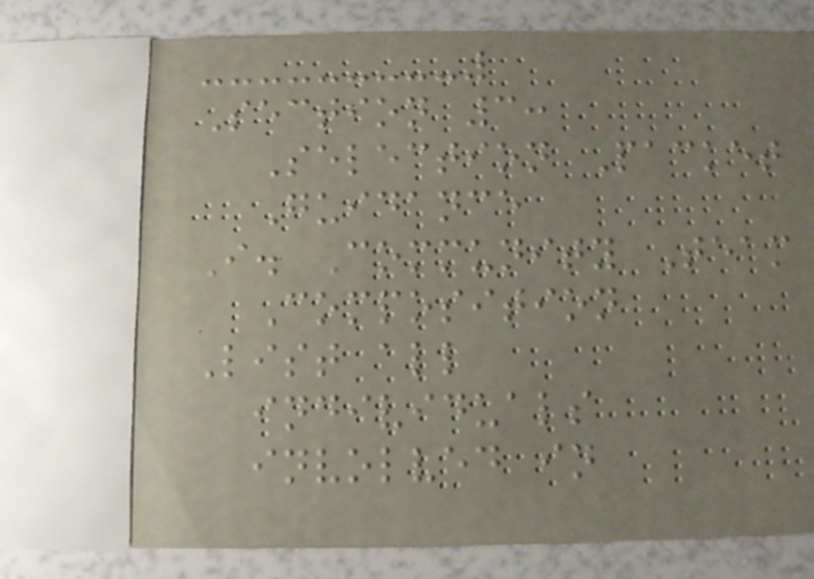Section 3:
Selection Packet
Guidance
I. Community Team
Composition
List all
individuals
involved in
